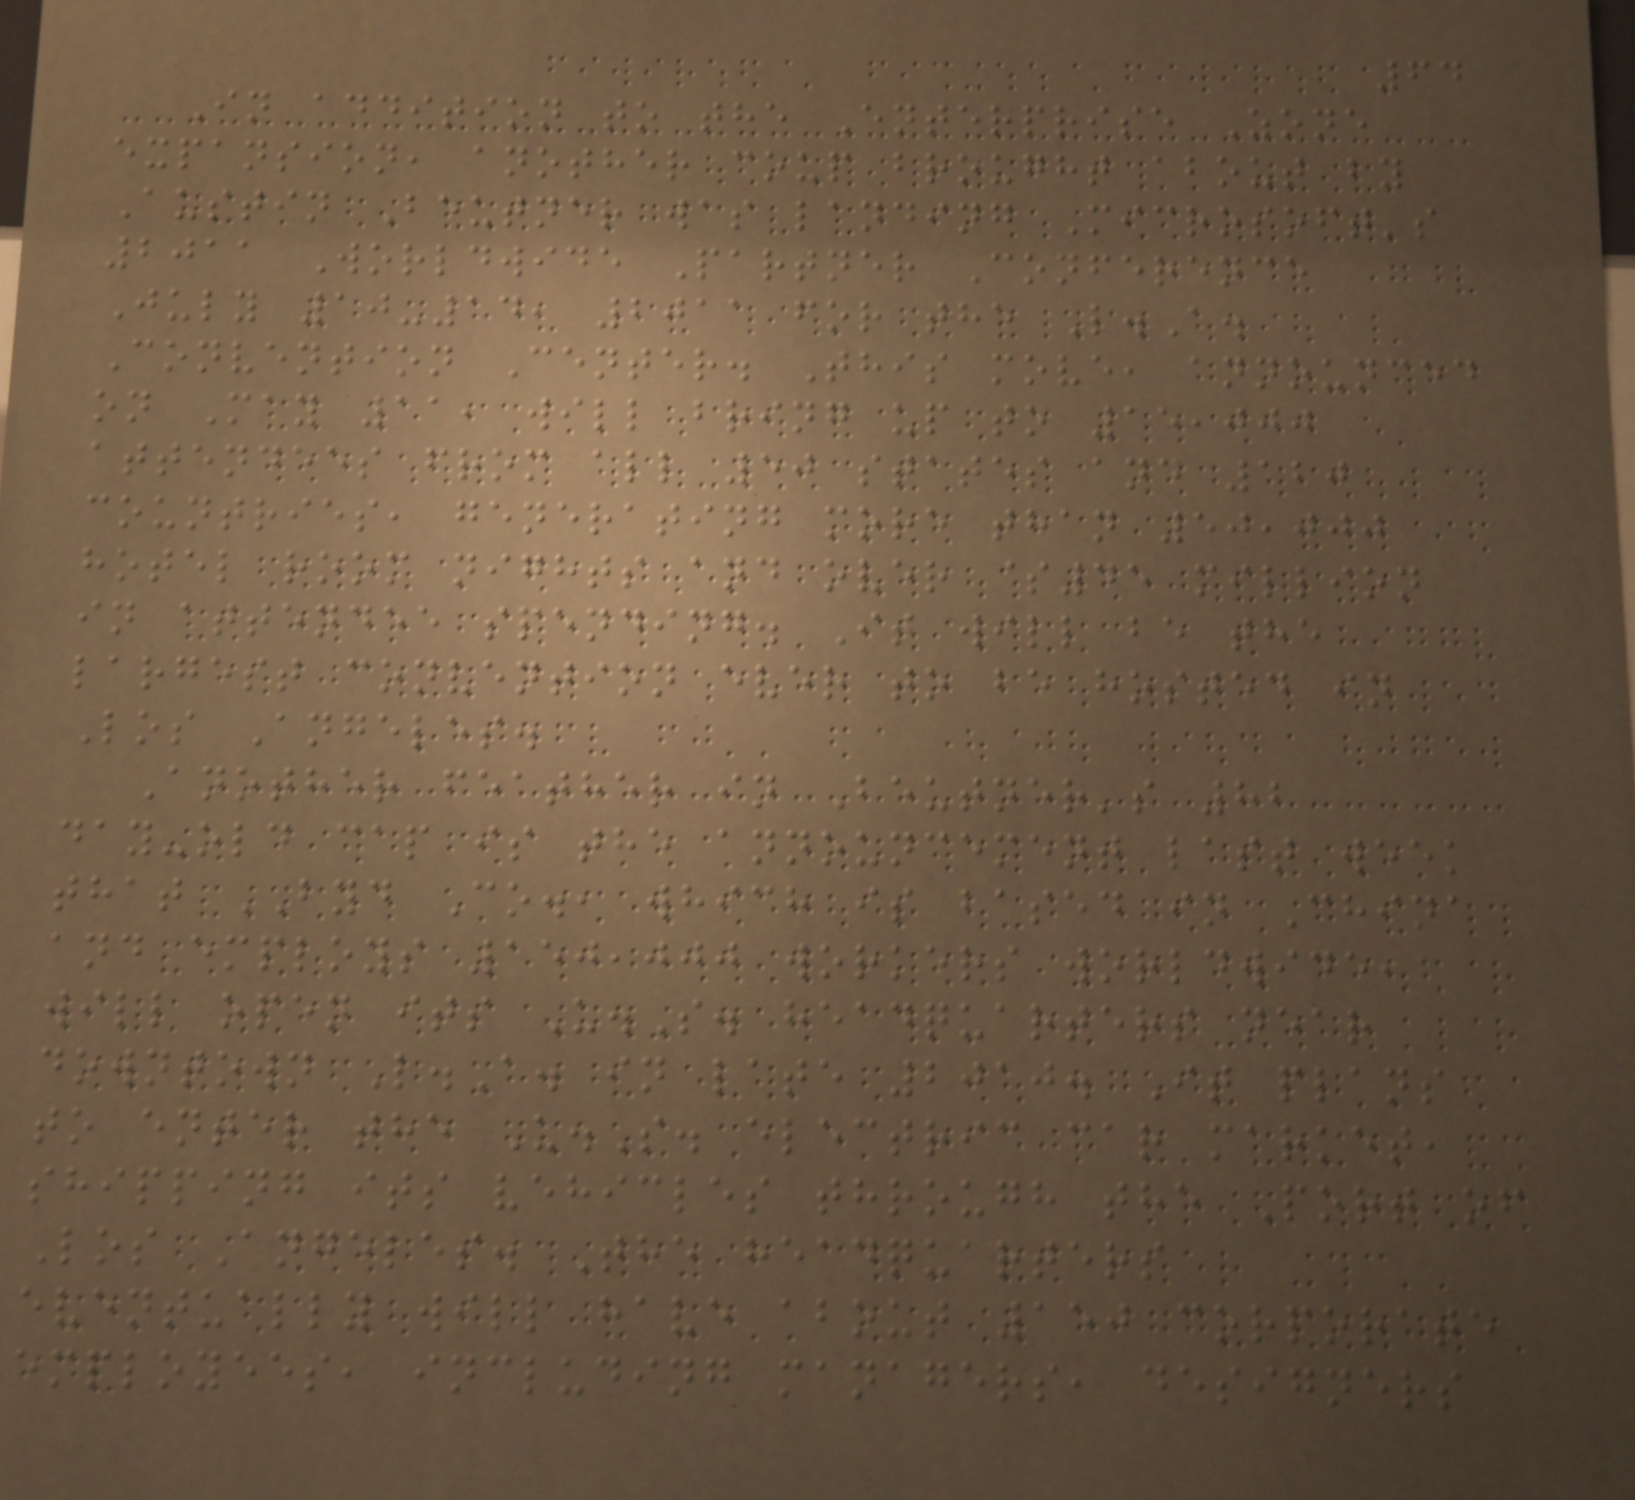64
In addition to the Enterprise Zone
expansion, another coup brought about by
Austin Beutner was landing Microsoft's
2011 Worldwide Partner Conference
July 10-14, 2011 for the L.A.
Convention Center. This move, announced
on May 11, will bring up to 15,000
attendees from all 50 states and 120
countries, generating more than 50,000
hotel room nights and over $45 million
in attendee spending. It will be the
largest convention ever to be hosted in
Los Angeles.
Another feather in Beutner's 82
day-old cap is the announcement last week
that BYD Co., which is based in China
and employs 150,000 workers worldwide,
will open its U.S. headquarters near
downtown L.A. in late 2010. It plans
to enter the U.S. electric car market,
shipping its vehicles through the Port of
Los Angeles. The headquarters
eventually will have about 150 corporate
employees, including managers, designers
